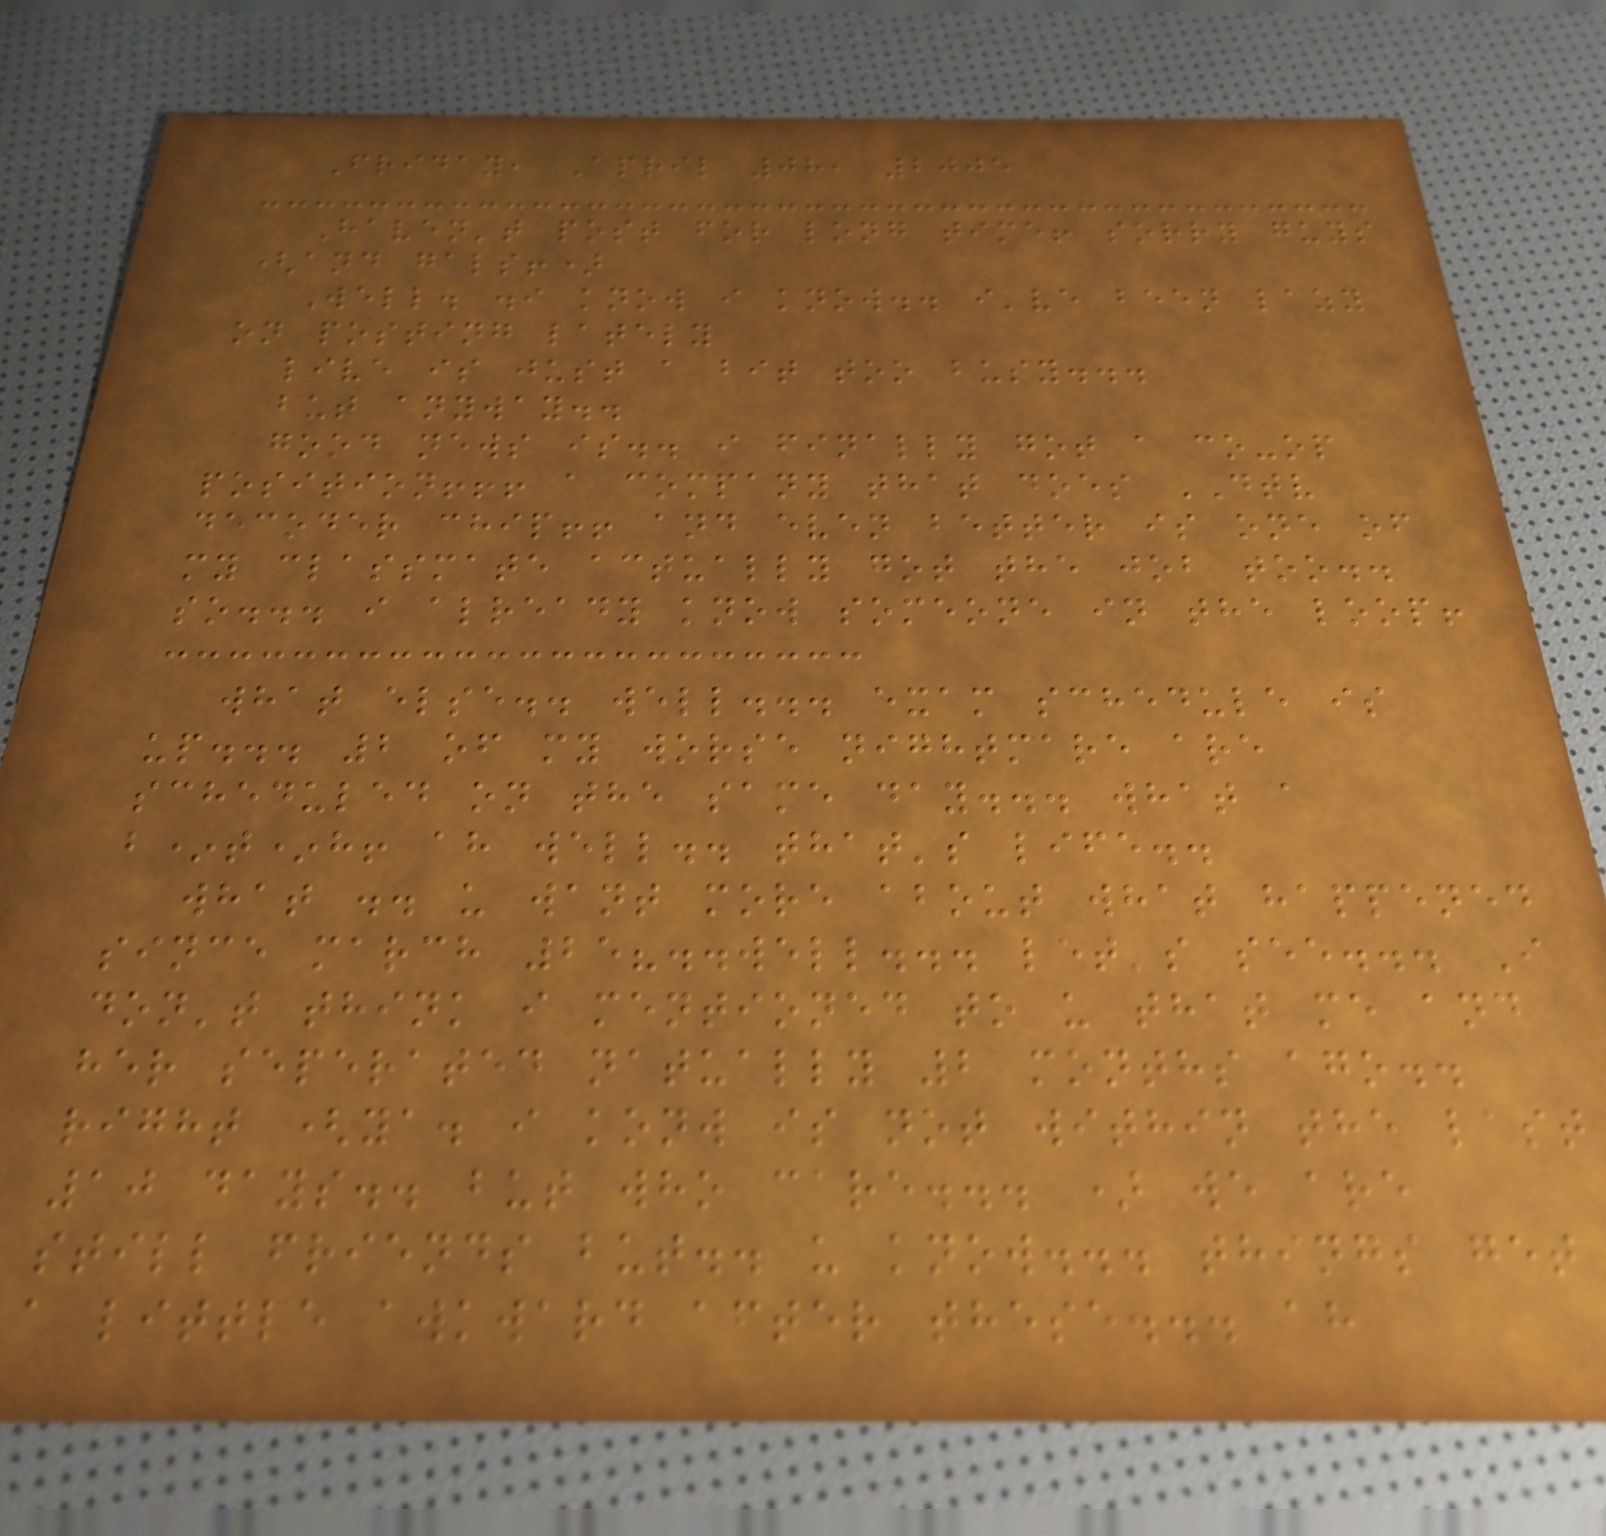Friday, April 08, 2005
Haven't post for long time! sorry guys
(and gals!)
Well. .i know i know.. i've been lazy
on posting lately
live is just a bit too busy...
but anyway..
good news is.. i finally got a co-op
position!!! a company that does DTV
decoder chip!! and even better is one of
my classmate actually got the job too..
so... i already know someone in the loop!
what else.. well... exam schedule is
up... 2 of my worse nightmare are
scheduled on the same day... what a
b*t*h! ah well.. that's life..
what .. u want more about what happened
since march 25?..well... let's see... I
don't think i mentioned to u that me and
her seperated natually 2 months ago..
right (ya. i konw is not within the last
10 days.. but who care... ) we are
still friends but.. u know... things get
a little awkward after these... ah
